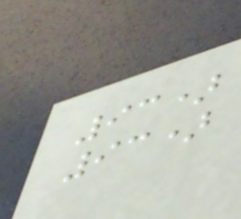93)
93)
